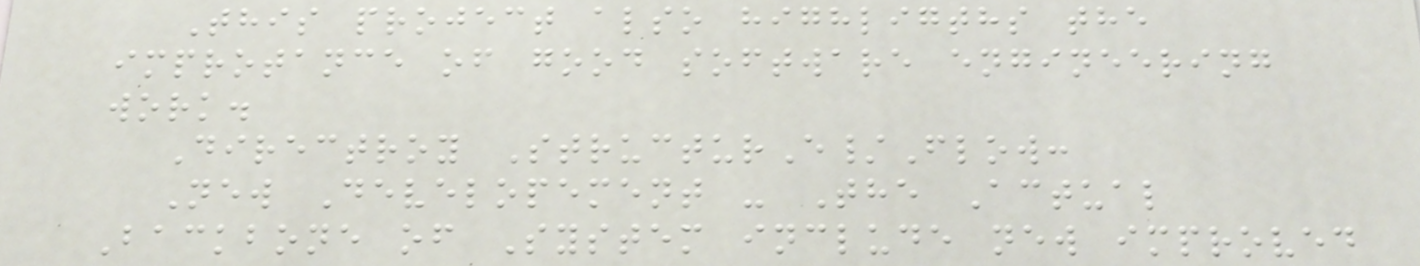This project also highligths the
improtance of good software engineering
work.
Directroy StructurE/Flow:
New Developement - The Actual
Backbone of System include new improved
